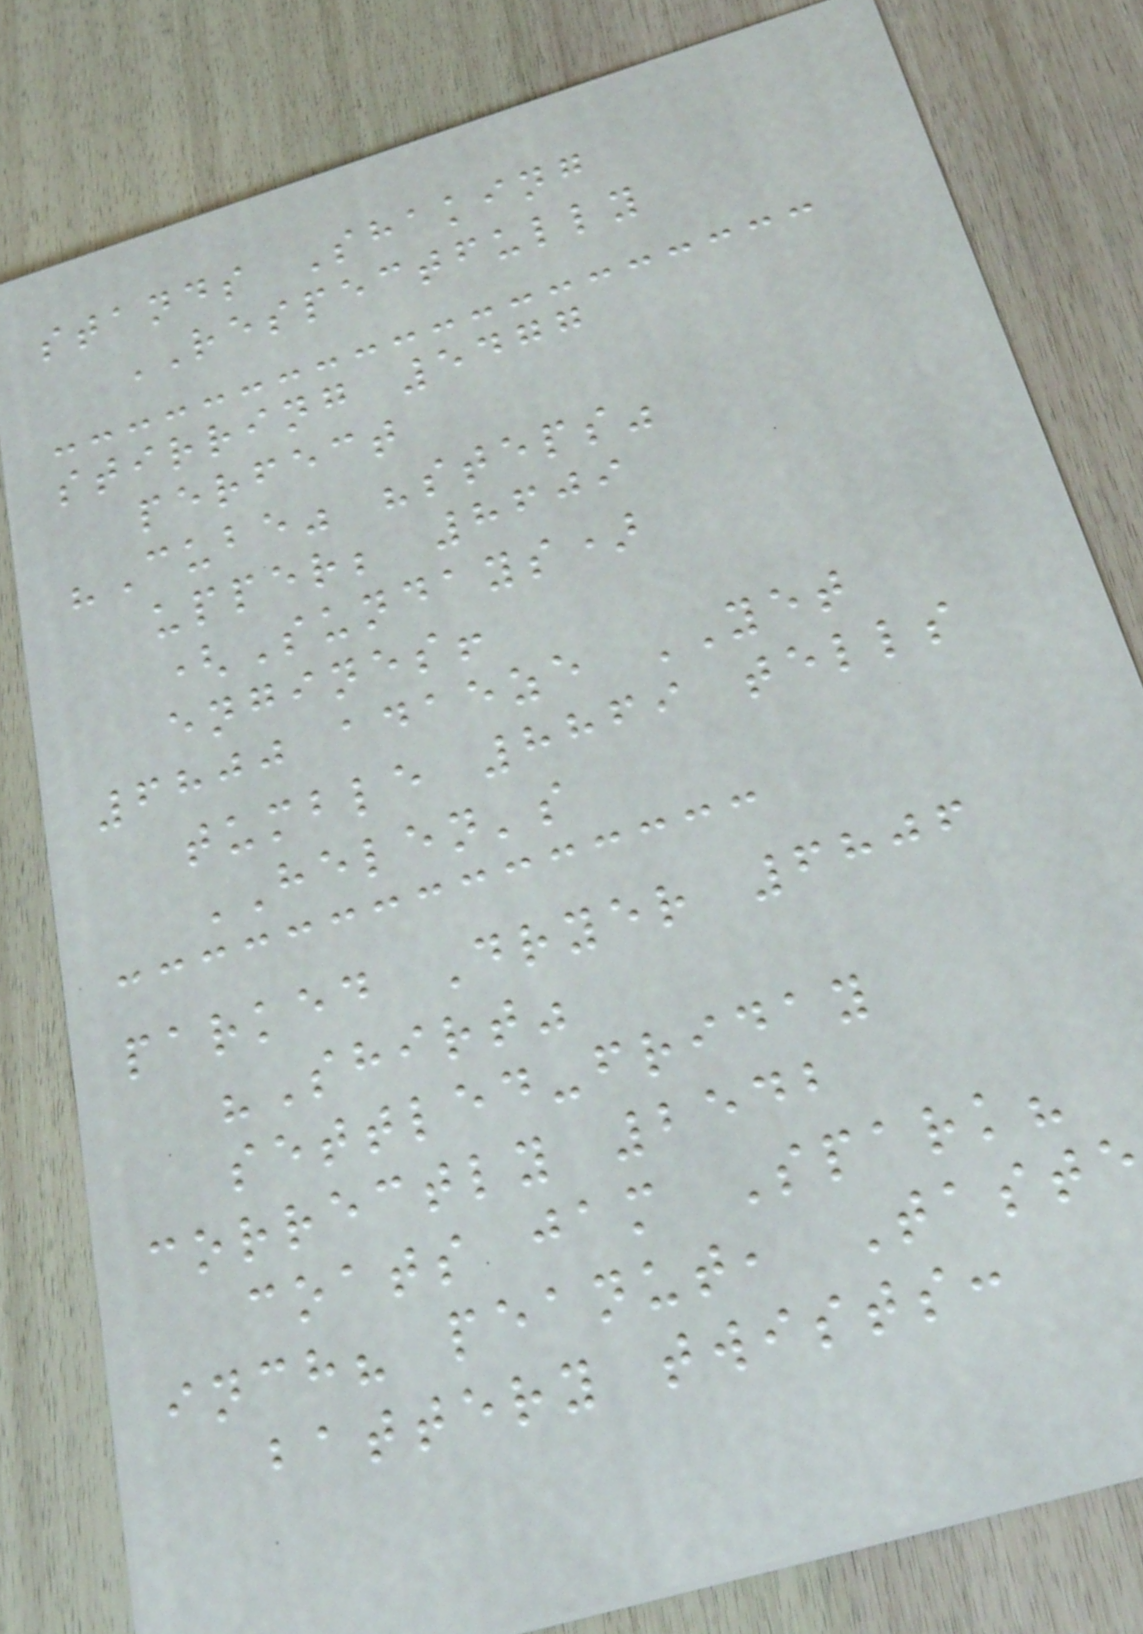stands Shaking
RESPECTFULLY
stirring 5477
perfect
"Cube" "steps"
upper; 8609
(Sundays)
engines!
6800 adaeze YET
tumble 8869 tells
HELEN's
parked Dryer 6806
"Shirt"
settled-friday
correctly 2542
coats jam Spark?
inch? peanut, Taste
battery twists:
